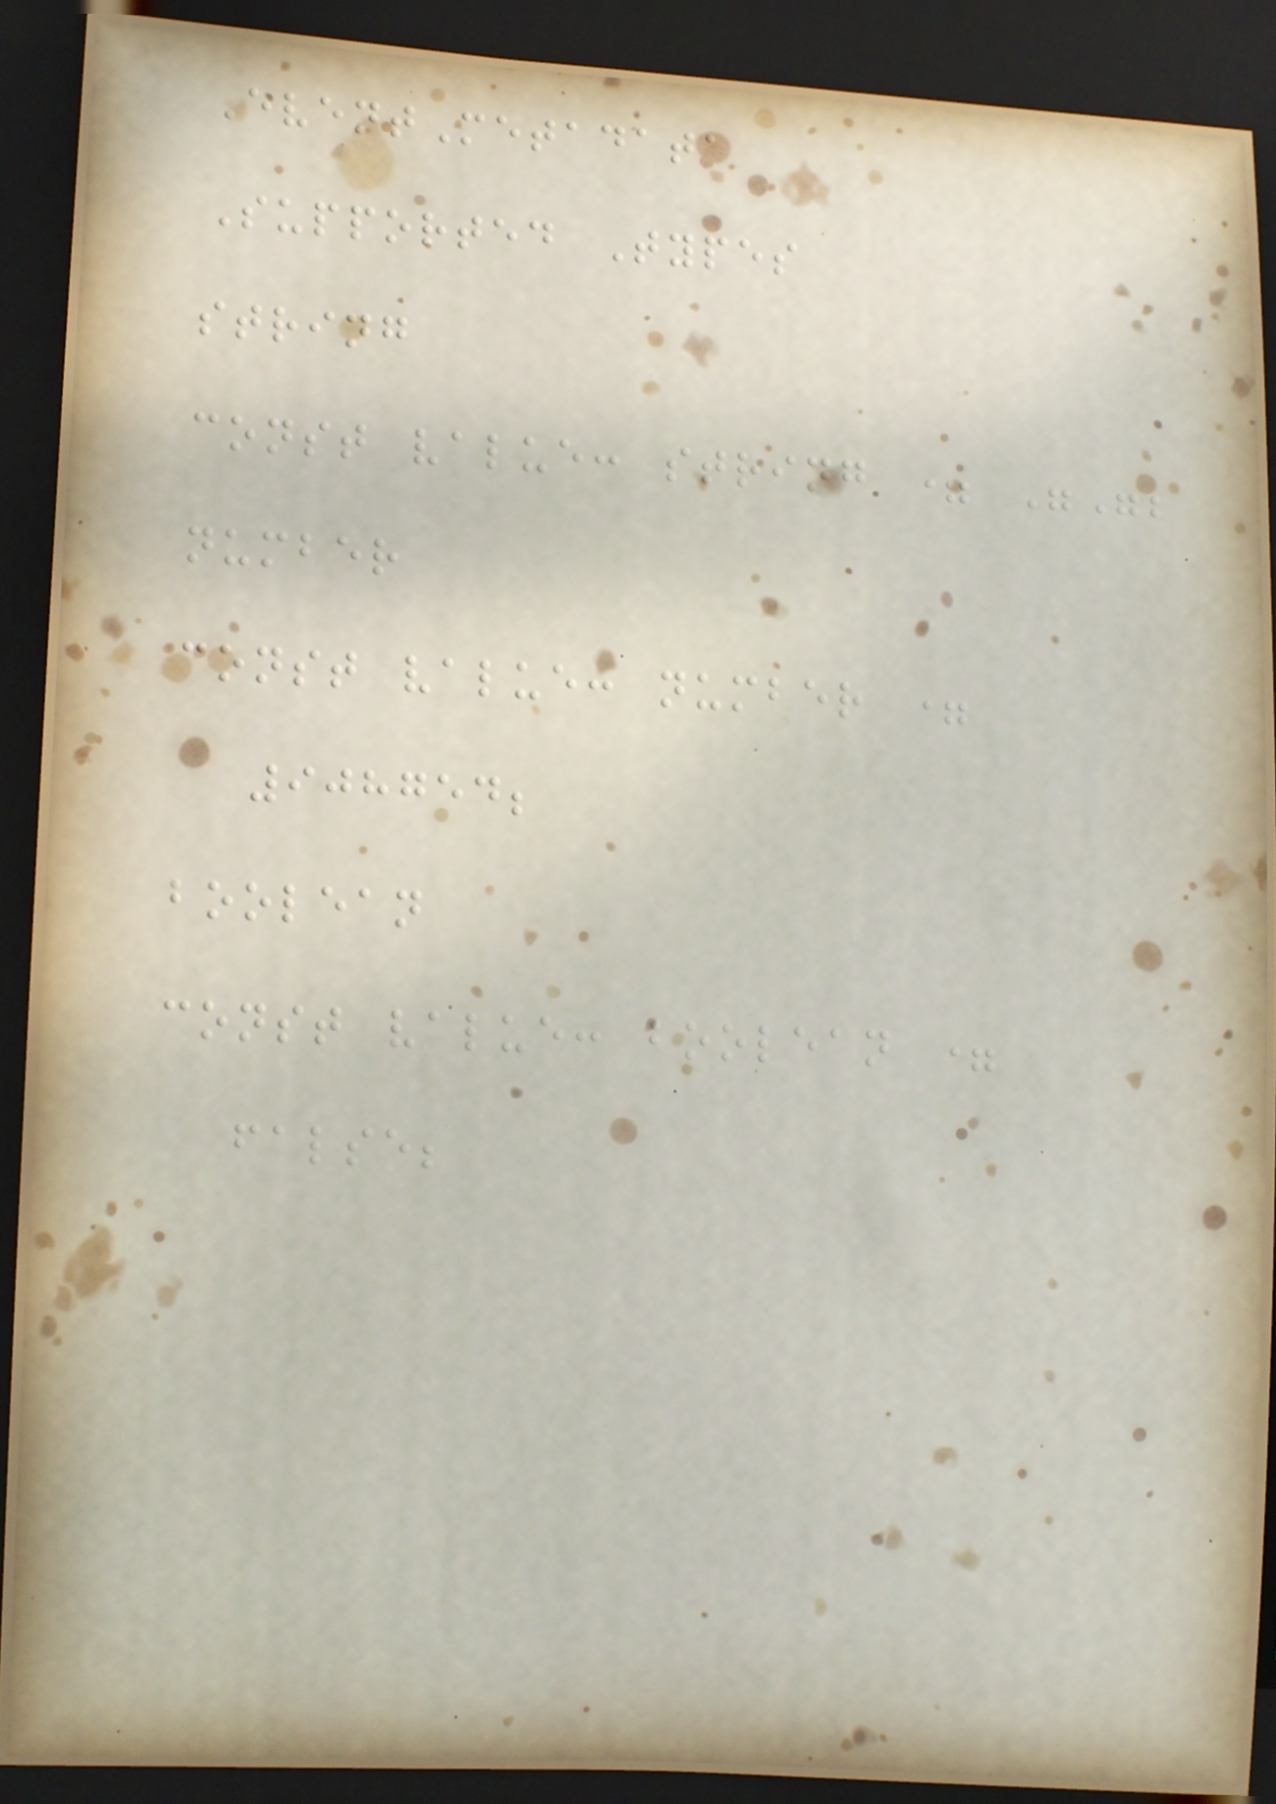EventMetadata
Supported Types
string
const value: string = "";
number
const value: number =
908754;
boolean
const value: boolean =
false;
